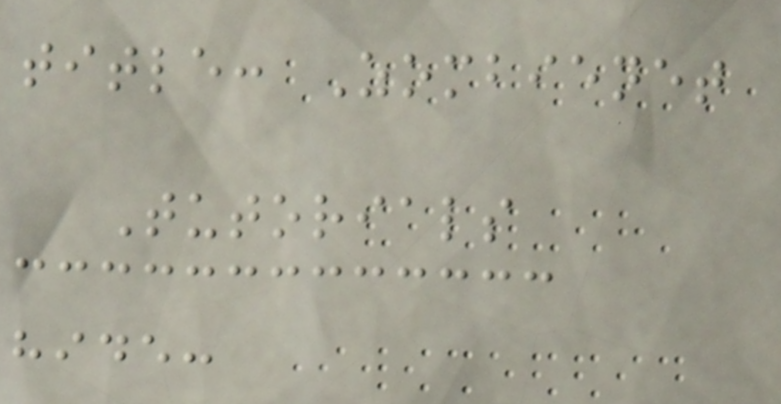title: Zombienet
Tutorials
hide:
